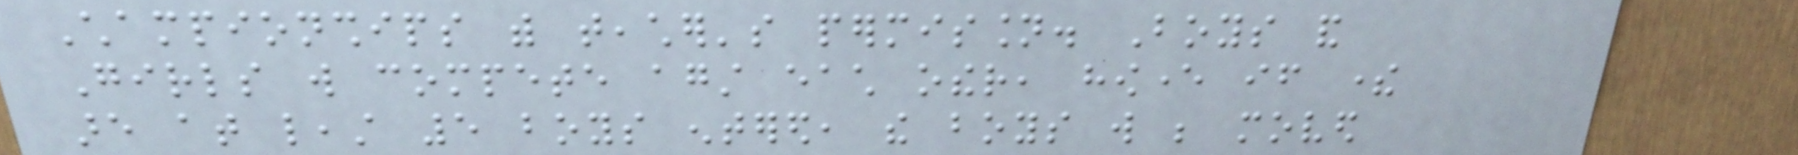Championships with teacher's permission. Boys and
Girls will compete against each other, however if there
are at least 5 boys entered, the boys will be moved
